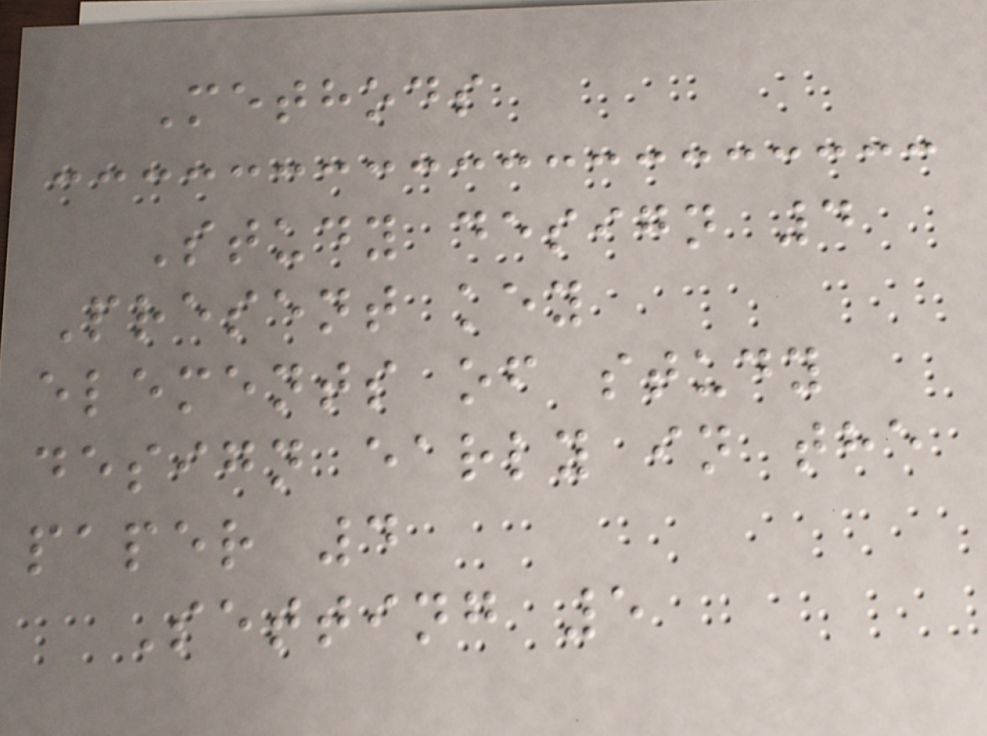Methods
Study design 4
Present key
elements of study
design early in the
paper 4
Setting 5
